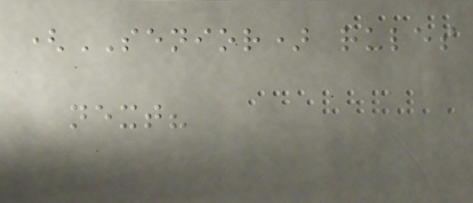(SENIOR) rules
next?
